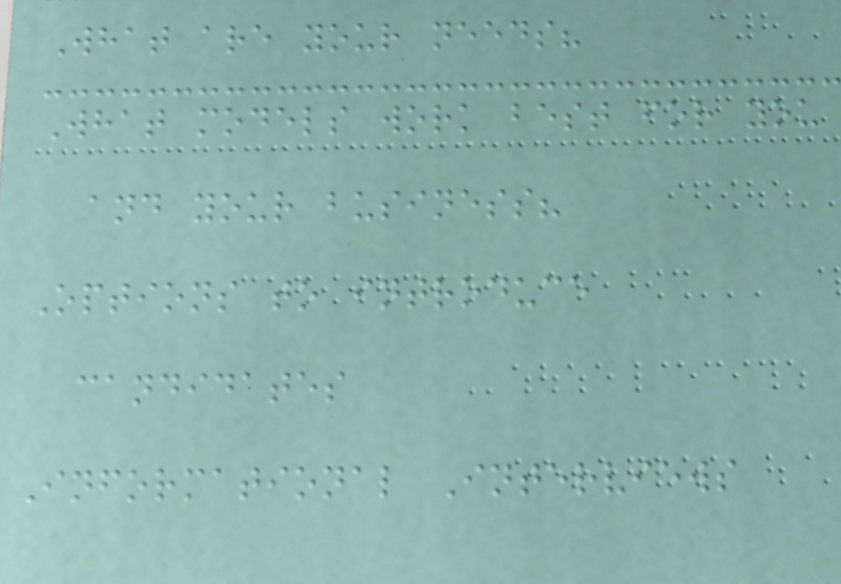What are your needs?
What models work best for you
and your business?
Options to introduce
candidates
Informational Interviews
